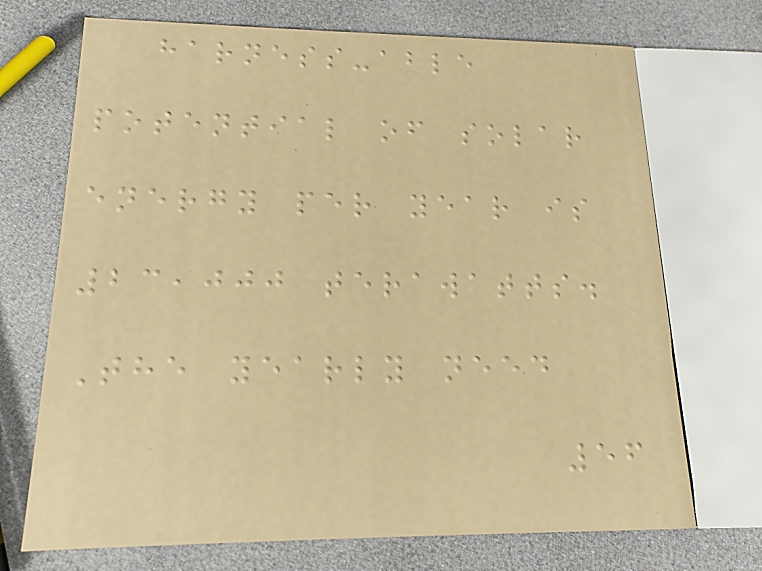harness-able
potential of solar
energy per year is
23,000 terawatts.
The yearly need
56
